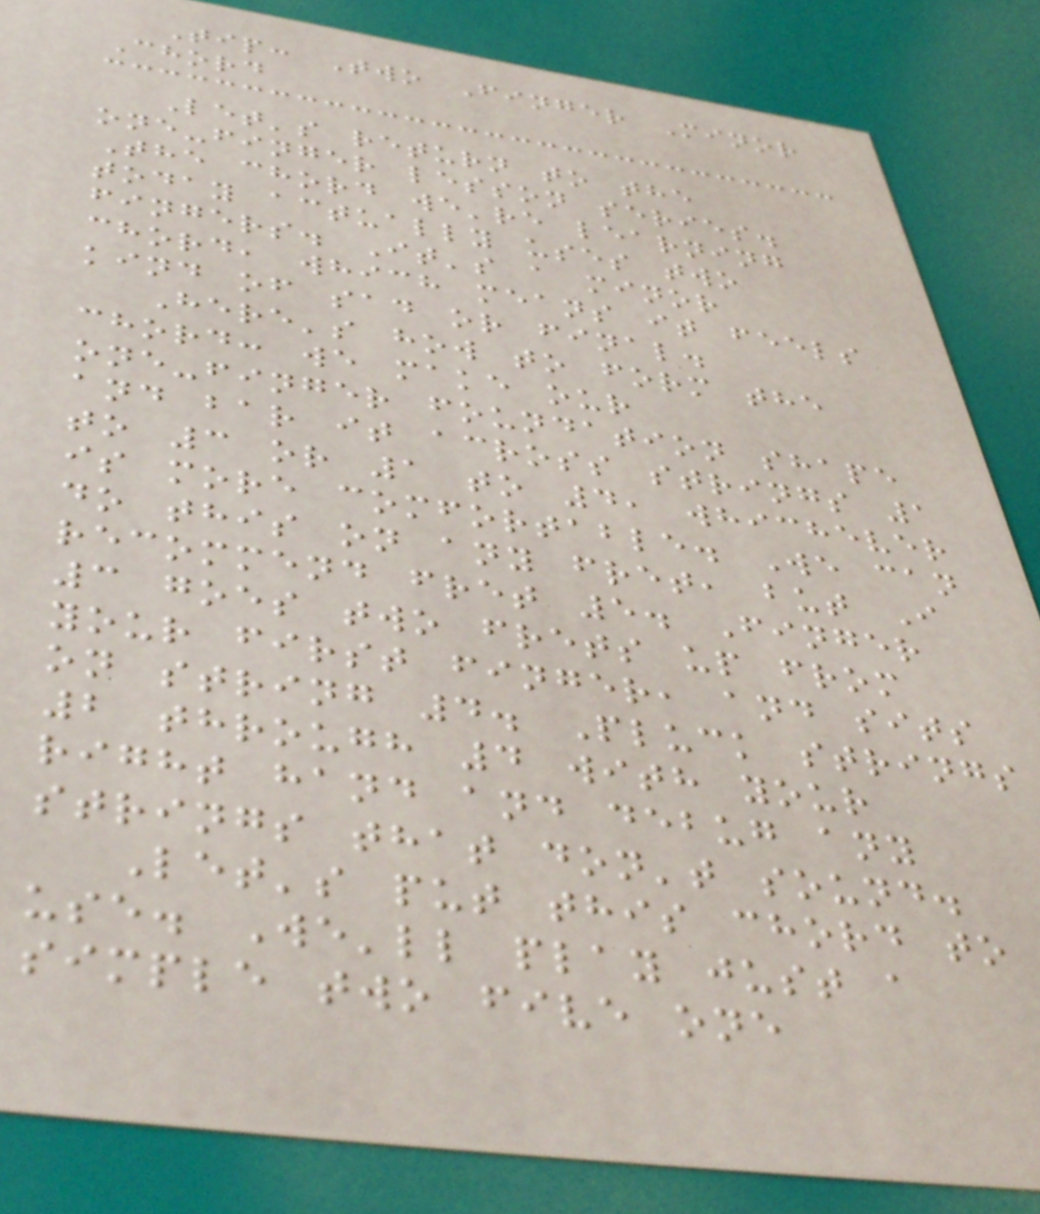Tip: Two Finger Minor
Chord
Let's return to the
one-finger lesson series.
The chord we're learning
today actually uses two
fingers. It's a minor
chord, which means it feels
kind of sad or final.
Here's how to form the
chord: we make our
one-finger foundation shape
and bar it across strings 1
to 3 or 1 to 4, whichever
is more comfortable. We can
do this on any fret, but I
recommend fret 5. Finger
3 goes two frets up from
your first finger, and sits
on string 4. Pluck strings
2 through 4 with your
right hand and debug any
strings that don't sound.
Let's put this chord to
use. We'll play just a
simple two five one
